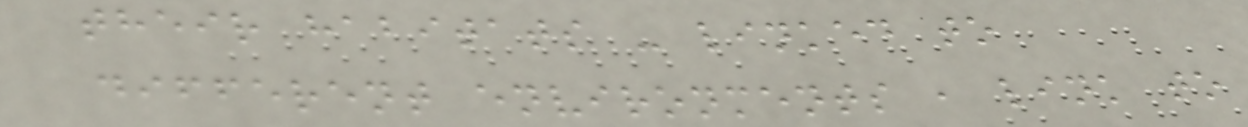their habitats - linked to
different environments , link to
